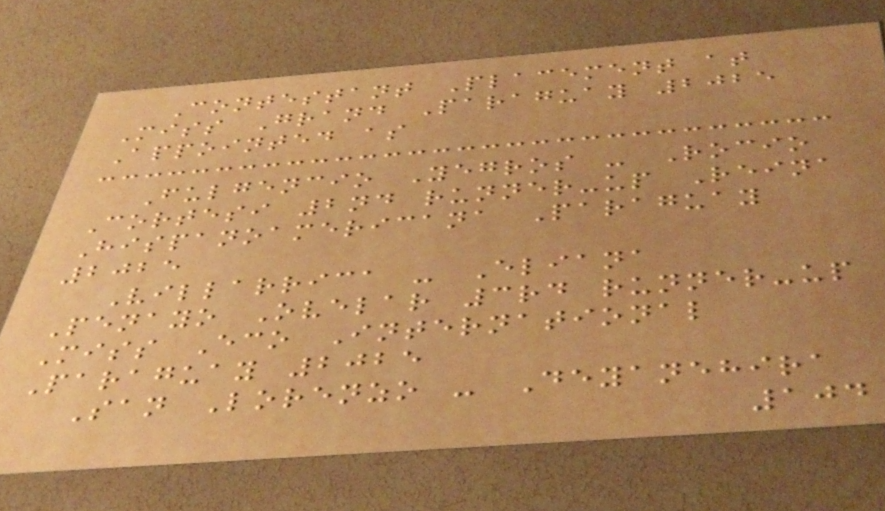Contestant Placement at
Miss Grand Paraguay 2025
Appointed as
Fulgencio Yegros - Rocio
Cortesi 2nd runner-up Reina
Hispanoamericana Paraguay
2025
Villarrica - Eliana
Penayo Ovelar 3rd runner-up
Miss Eco International
Paraguay 2025
San Lorenzo - Deyanehira
104
